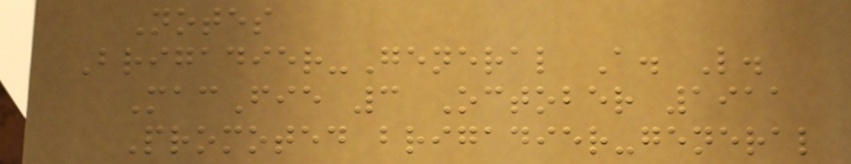Notes
Brigadier-General A. L.
MacFie 3 October 1911
Promoted brigadier-general
